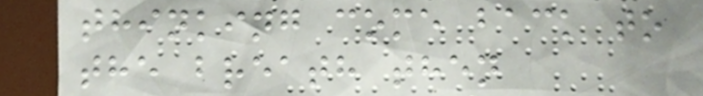thinking come back to
the breath then
